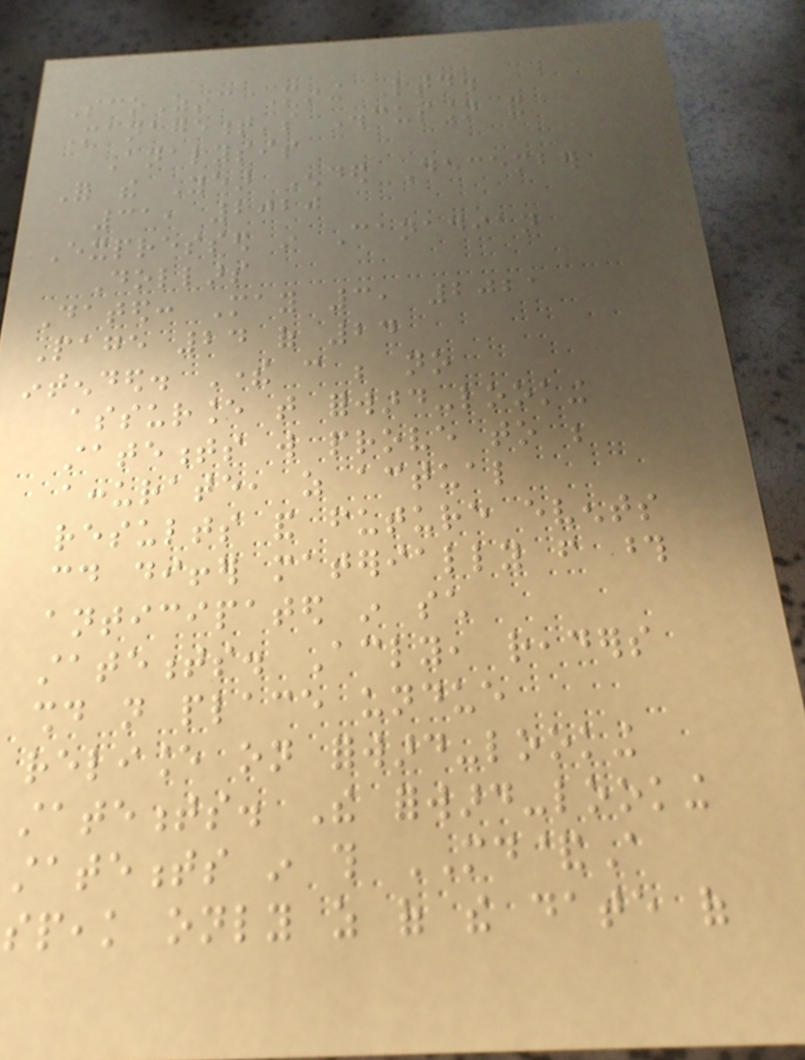ScoZinc Mining Ltd.
Management's Discussion and
Analysis
For the Year Ended December
31, 2020
Expressed in Canadian
Dollars
Dated: May 3, 2021
Page 24 of 24
intended. There can be no
assurance that forward-looking
statements will prove to be
accurate, as actual
results and future events
could differ materially from those
anticipated in such
statements. Accordingly, readers
should not place undue
reliance on forward-looking
statements. The forward-looking
statements in this MD&A
speak only as of the date of
